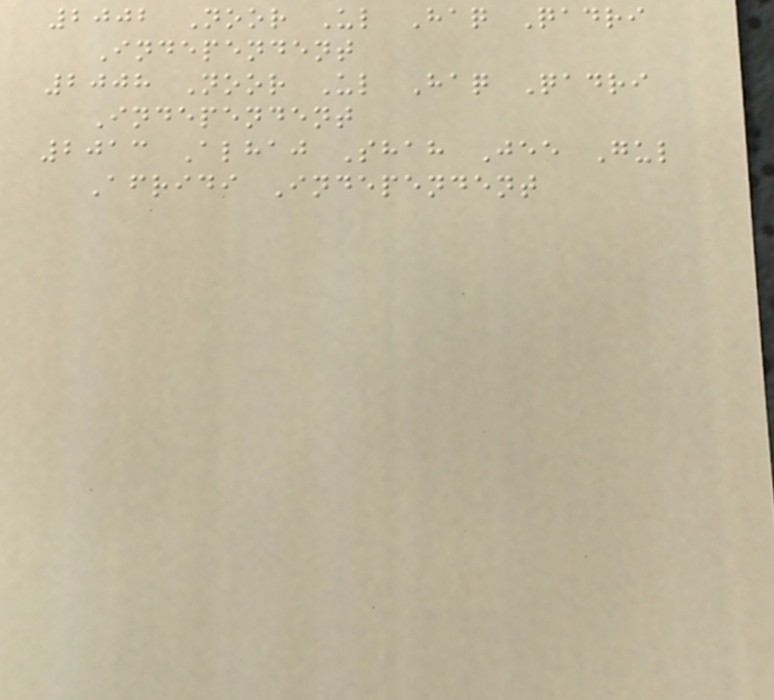2002 Noor Ul Haq Qadri
Independent
2008 Noor Ul Haq Qadri
Independent
2013 Alhaj Shah Jee Gul
Afridi Independent
